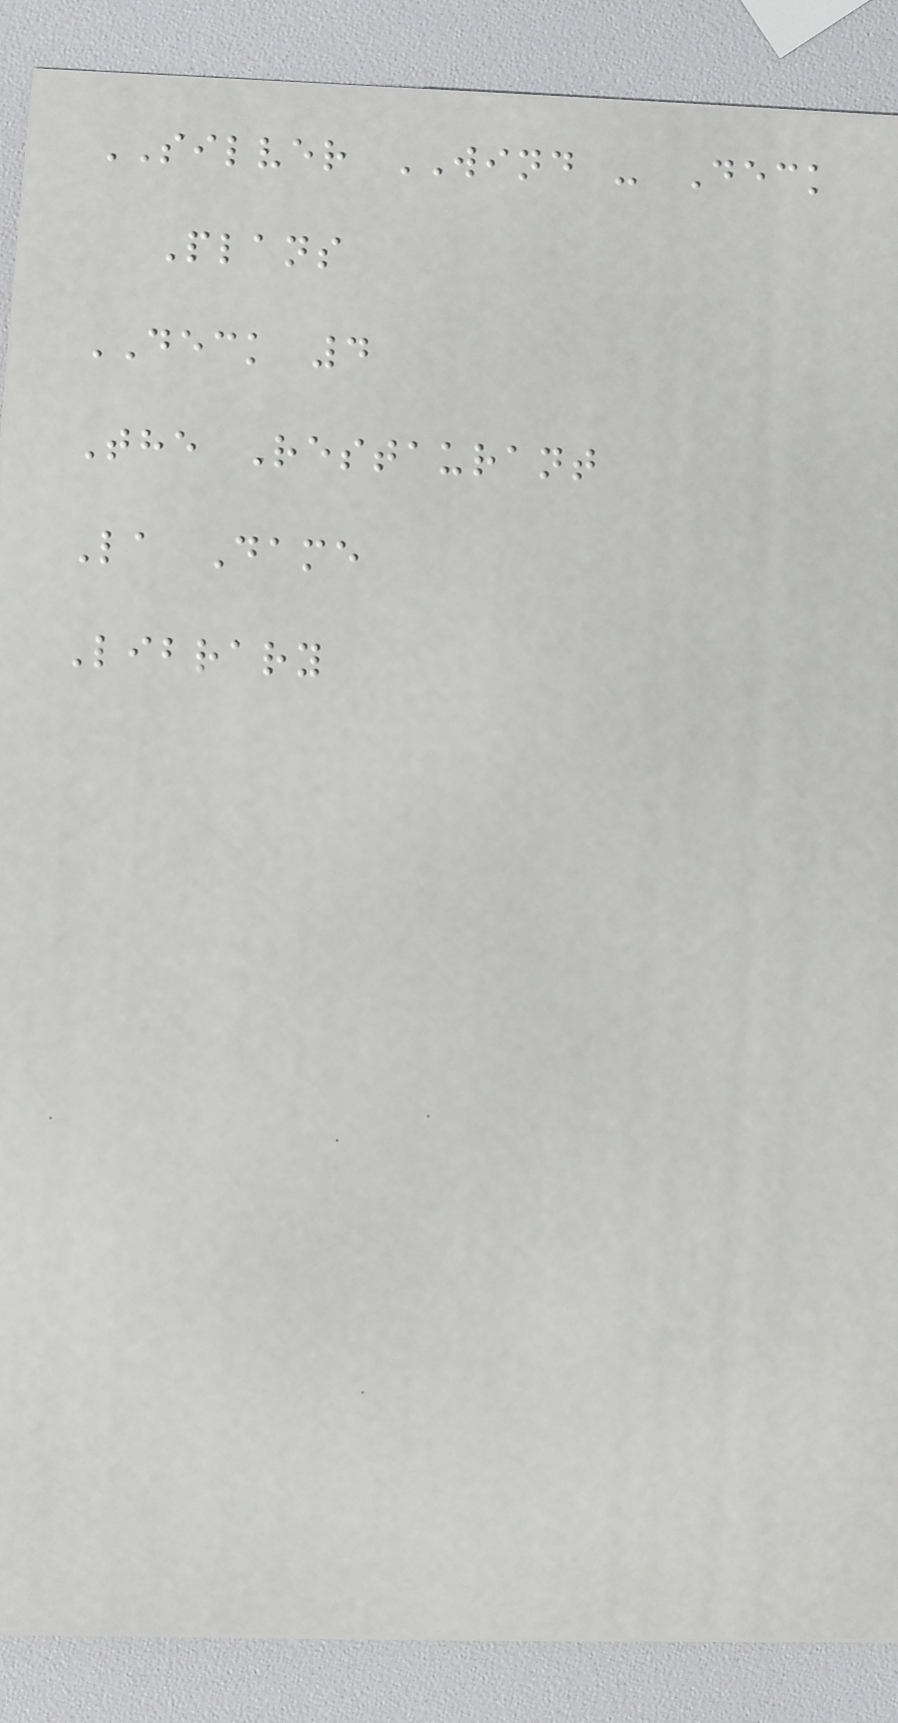SILVER WIND - Deck
Plans
DECK 4
The Restaurant
La Dame
Library
